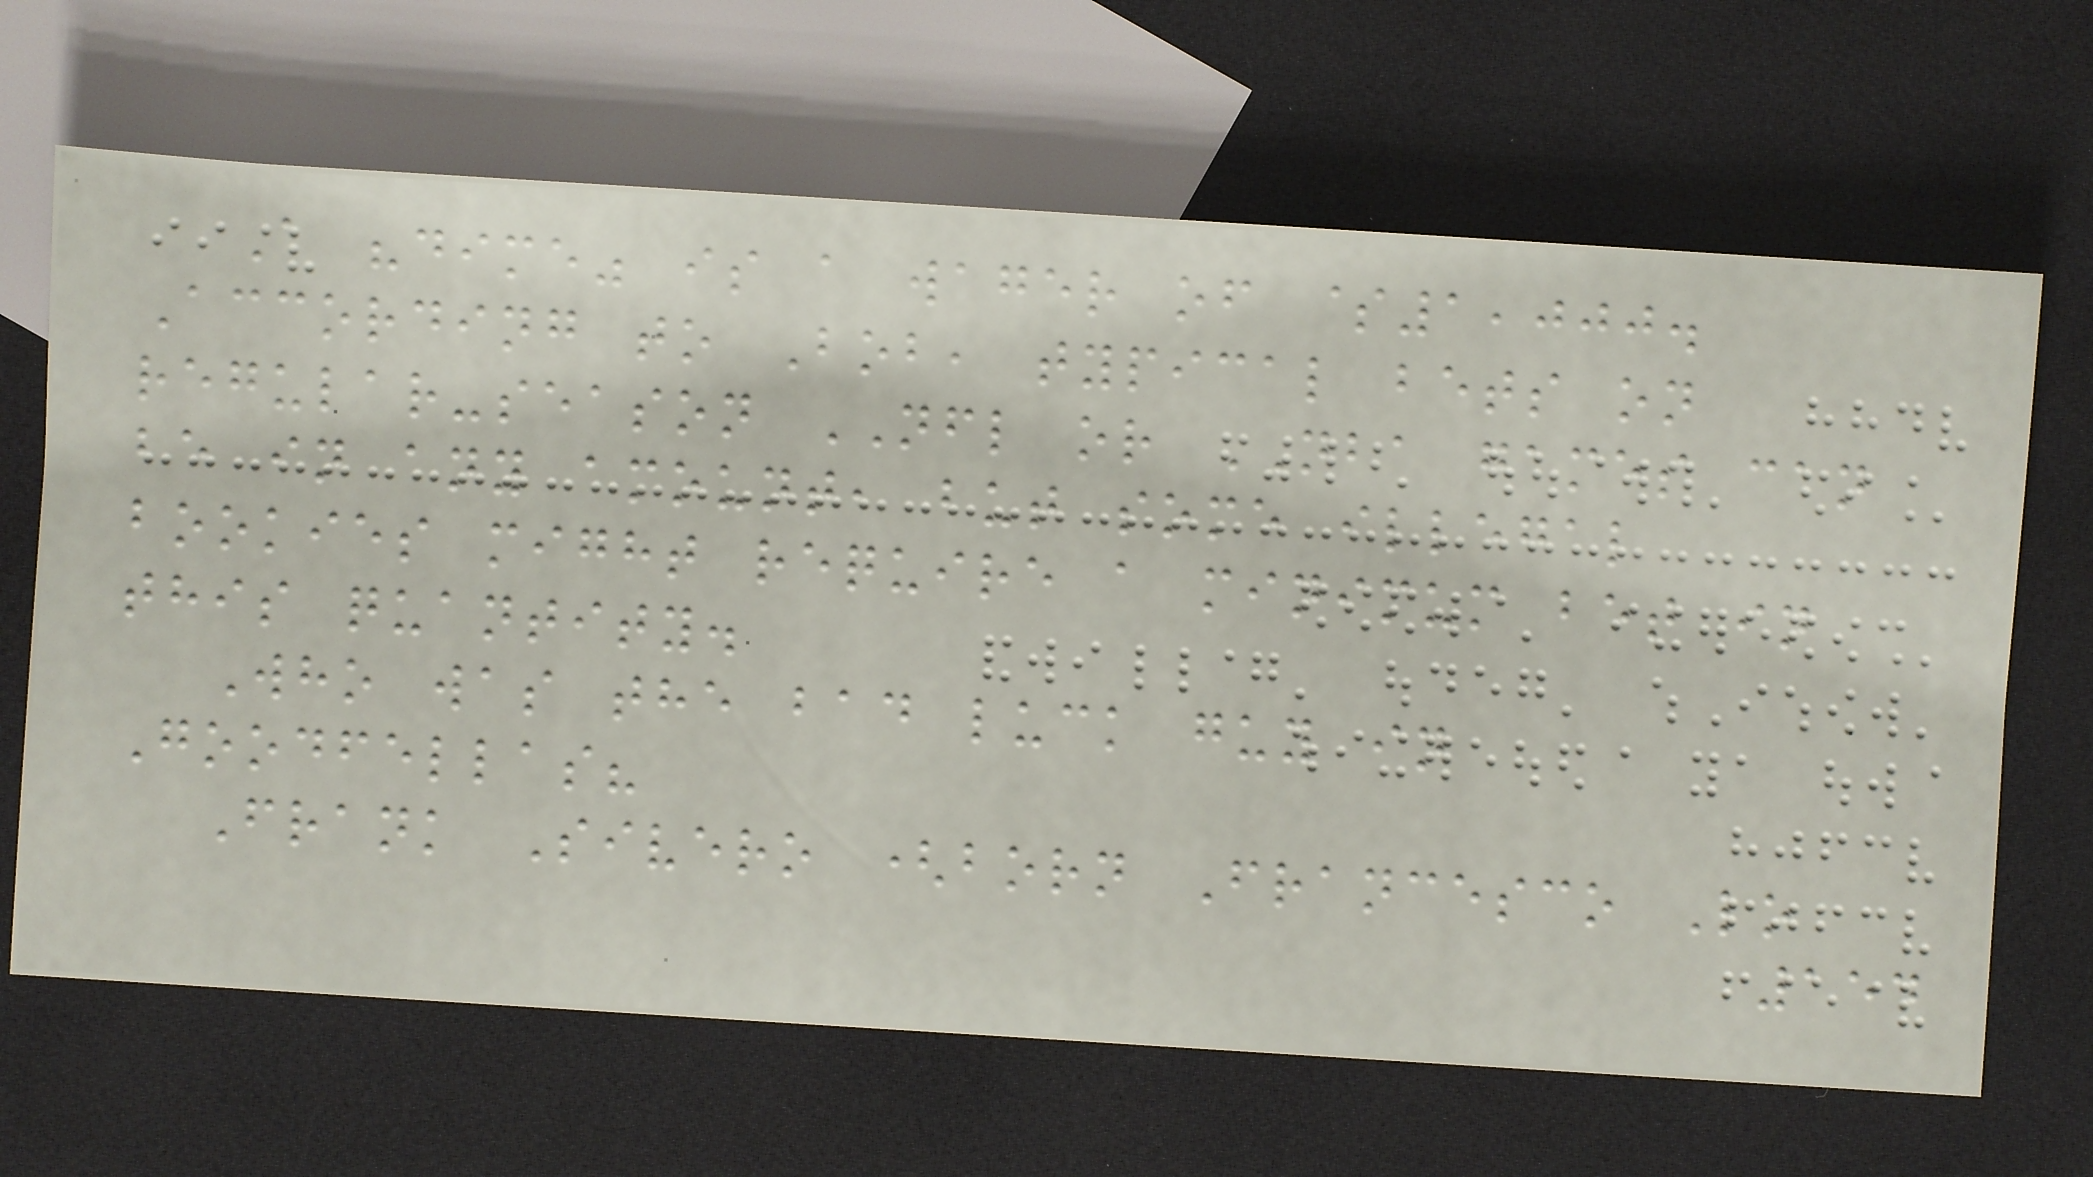A "dime" is a wager of $1,000.
According to Bob, typical bets on
regular-season NFL or NBA games can
be in any amount, but some illegal
bookies might require a minimum bet in
this quantity.
Who was the bad luck guy in
Goodfellas?
Frank Sivero (born Francesco Lo
154
